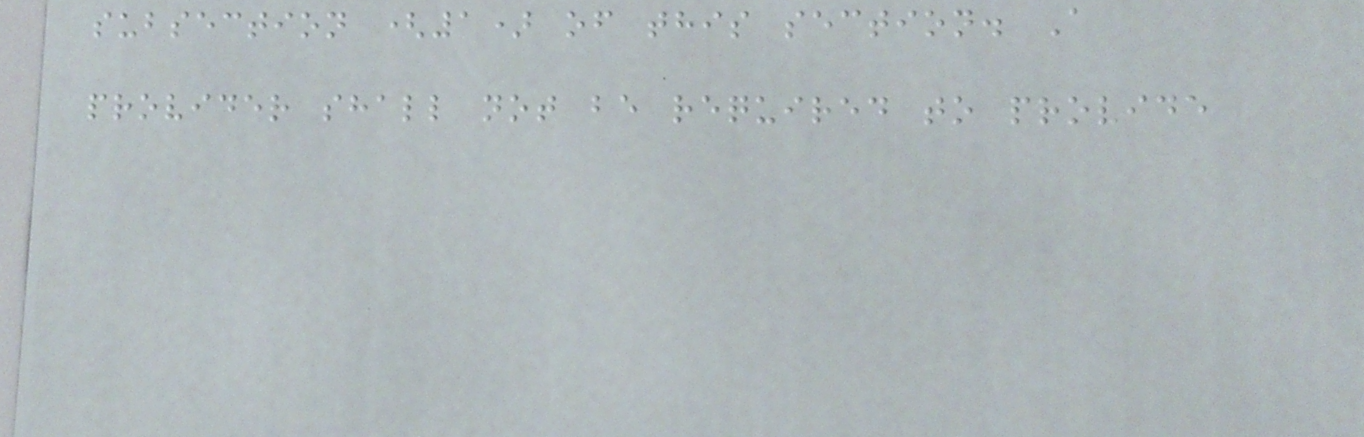subsection (1) of this section. A
provider shall not be required to provide
